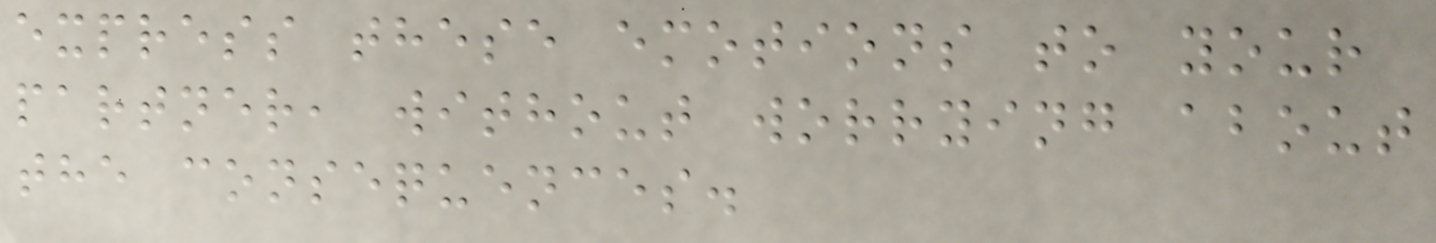express these emotions to your
partner, without worrying about
the consequences.
